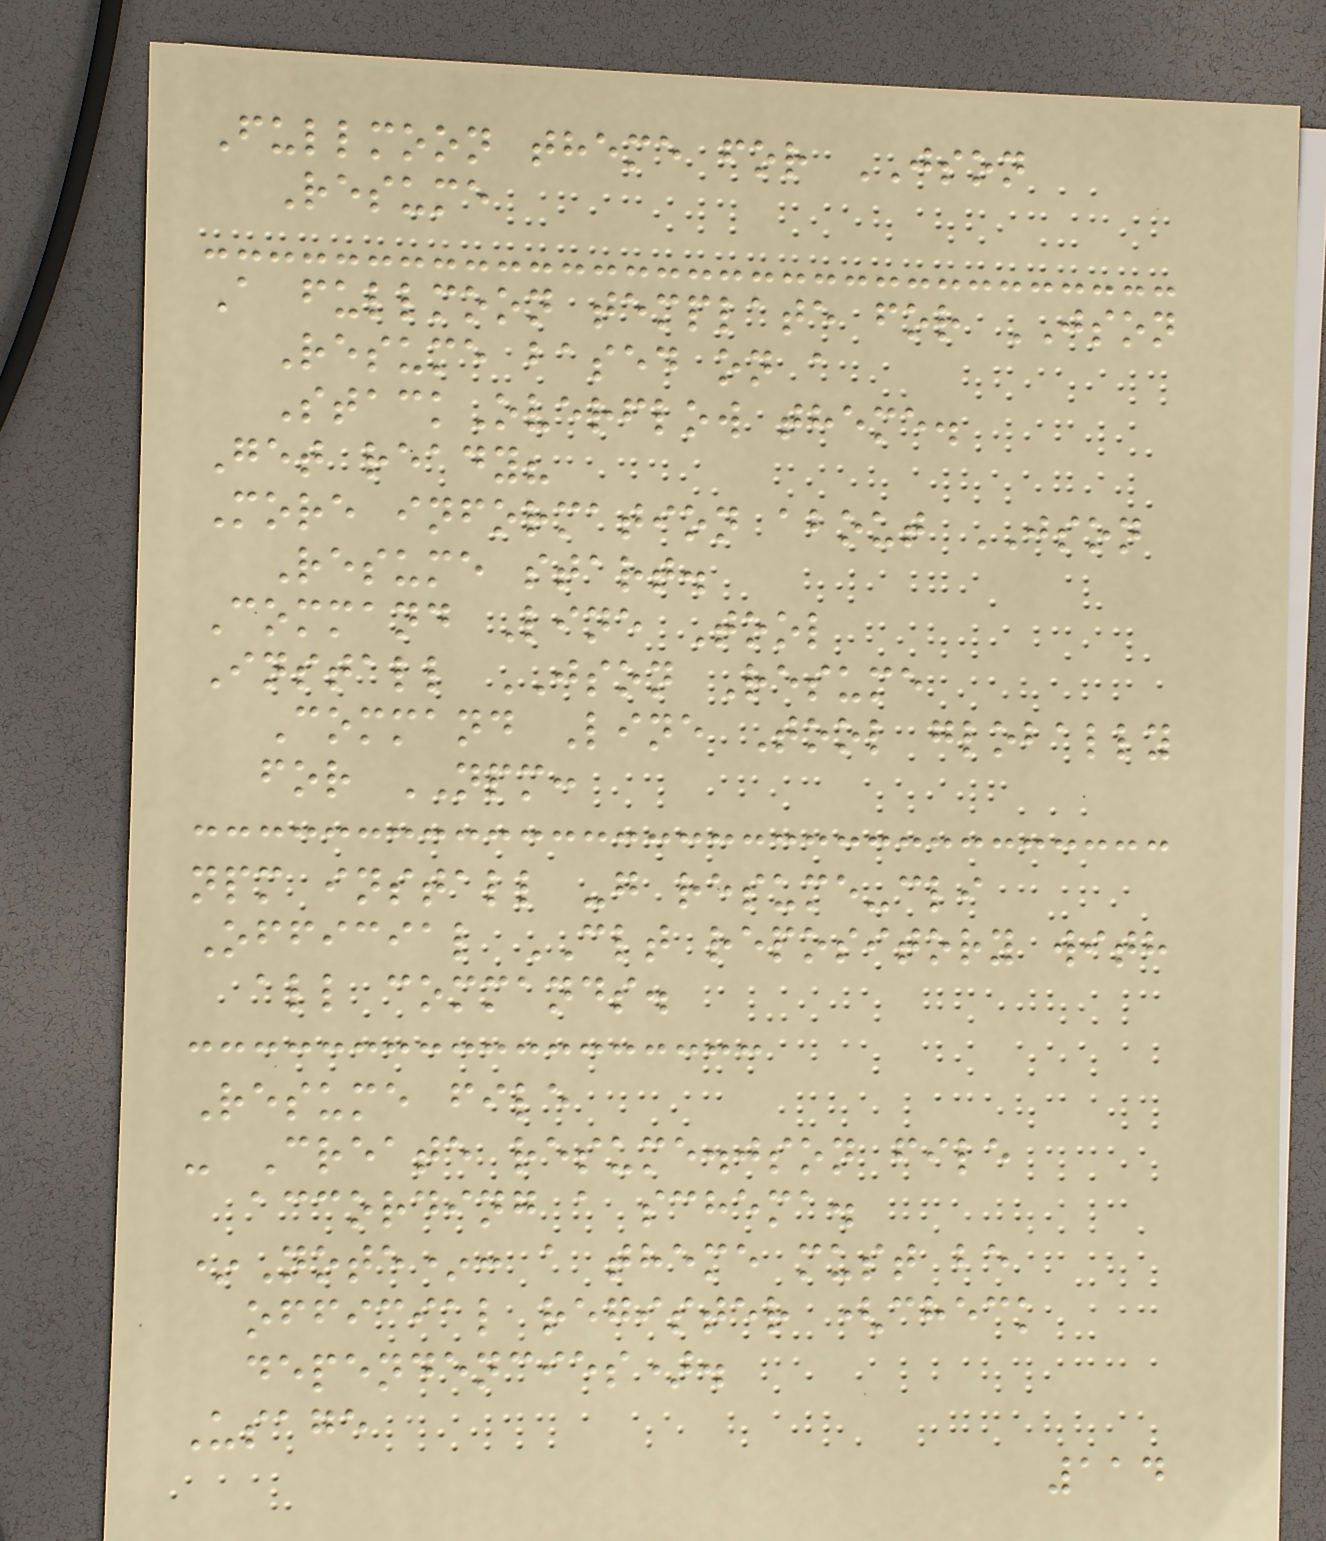Fullmoon theme for JSON
Resume
A fullmoon template for JSON
Resume based on a
StackOverflow theme.
Get ready?
More information about JSON
Resume start.
Command Line Tool
Install JSON Resume
Command Line Tool globally
for NPM:
npm install -g resume-cli
Official CLT repository with
all commands.
Resume file
- Create resume.json file
according a schema.
*Note*: a theme must be
official register (check
dependencies).
Usage
114
